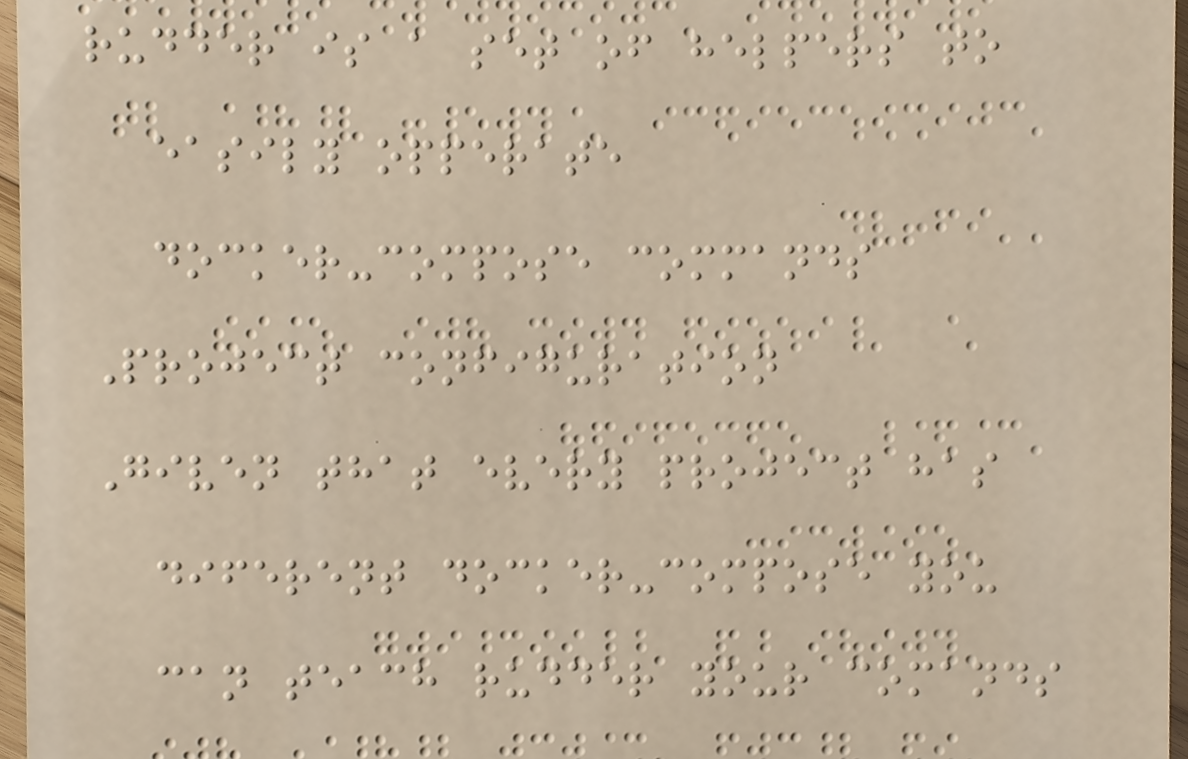rudder is a set of helpers to
easily opperate
docker-compose commands
Project configuration
Given that every project has
diferent docker-compose you
can teach rudder your comands
